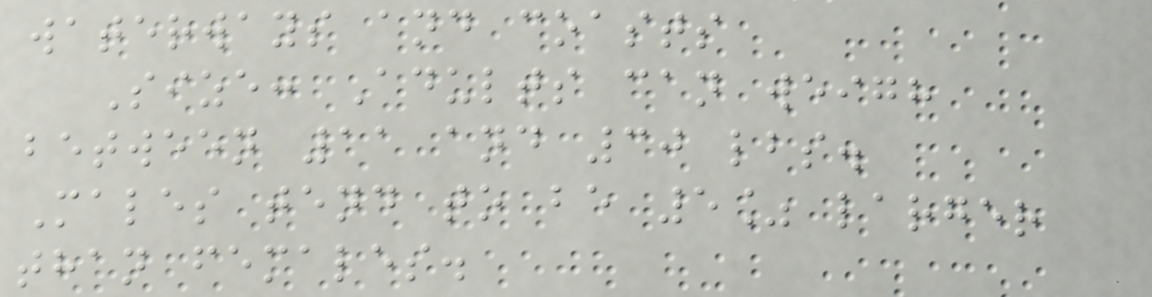waterways and coasts
Size: Adults can weigh
between 11 and 30 lbs.
Males tend to be 5% larger
than females.
